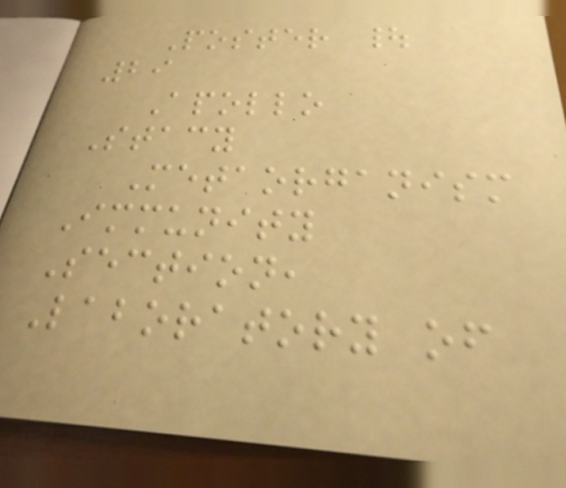Poster |
29
Apollo
Stacy
Metaorganism
Immunity
Section,
Laboratory of
